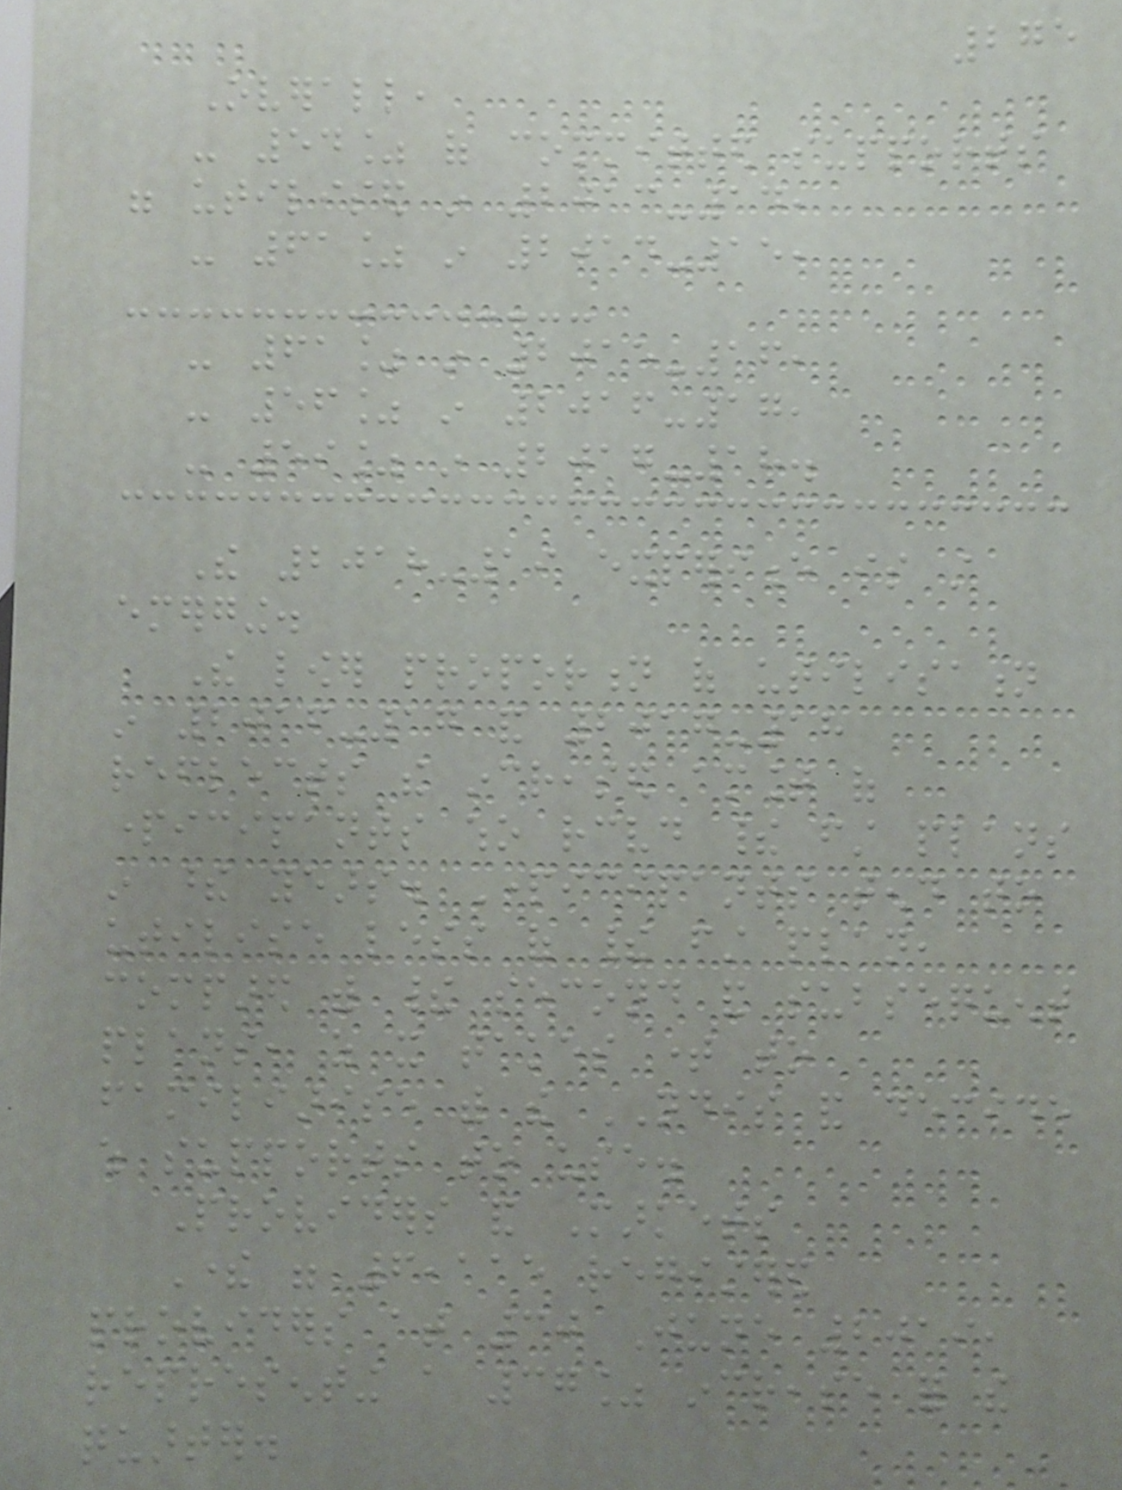275
Overall,
- 54% of committed supports
were utilised in 2013-14,
- 61% in 2014-15,
- 61% in 2015-16,
- 56% in 2016-17,
- 59% in 2017-18.
The 2018-19 experience is still
emerging.
The lower proportion of utilisation
in 2016-17 and 2017-18
reflects the increased amount of
participants who received their first plans
in these years. Participants tend to
utilise less of their first plan,
compared with their second and subsequent
plans, as it takes time to
familiarise with the NDIS and decide
which supports to use.
Providers and Markets
There were 6,115 registered
providers at 30 June 2019,
representing a 37% increase for the
quarter.
